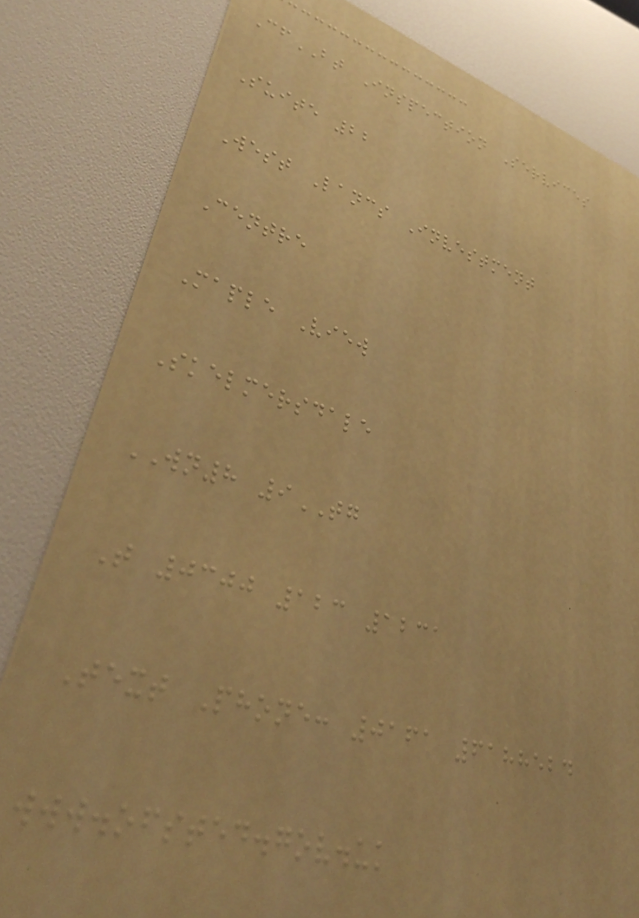CfBT Inspection Services
Suite 22
West Lancs Investment
Centre
Maple View
Skelmersdale
WN8 9TG
T 0300 123 1231
Text Phone: 0161 6188524
www.ofsted.gov.uk
